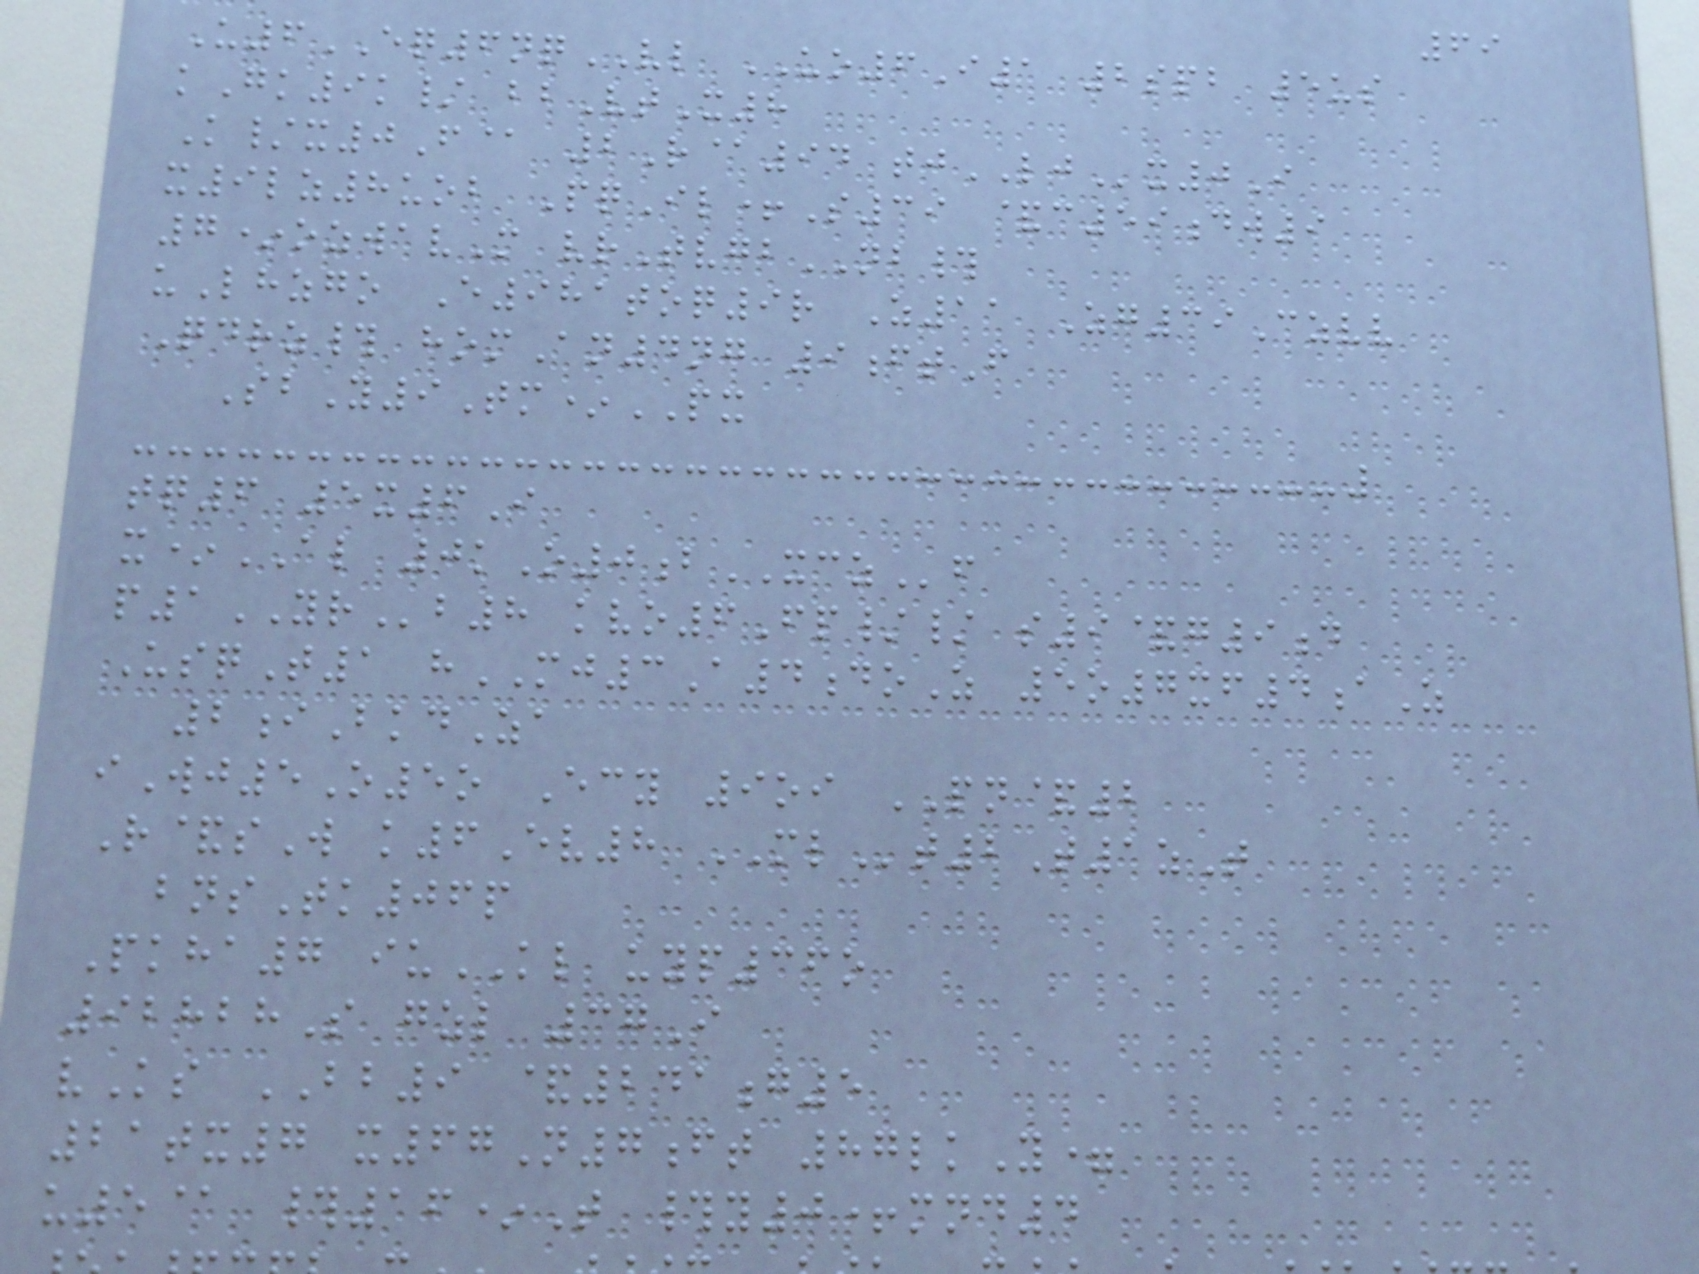69
U6EQ6nqVL UO6I1 2spb 5us
kGk9k/ bbVtX8
K/x0F@ 2R@94 tjLJx0I
x9lz8uob PqIl+S39 &c59dw9
7*ozwavM vrTvgbNB#
uLhzgo E981toq9r Z11 Zg39Czvv
Qdrz# homAn4ng 9ftF
SbY9Tm*PX
tq6 5x6I
x*AL 0kO0bXCZf
p1YRb8 kvo6Fp// s9&g9d
UsqT1 hMJ3A4doZ 5o7xf4aZ
2iBkdZa
iWj5O5o Ecy 9oi PN&2
R&sW k6Ev8 MLt2T1zT
bnsTk06p
Pkha7 iuKL uyp36o
92828S gzl 37I
vKs BB9 &241g5
21tx7 x67N7ft 87lkY=
u5@ #16*T #y0+mnd4
